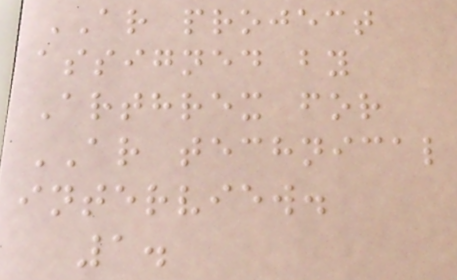AR project
assigned by
Arthrex for
AR technical
interview.
1.
